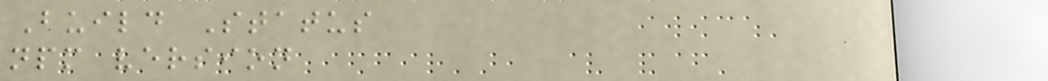Build Status
npm version
